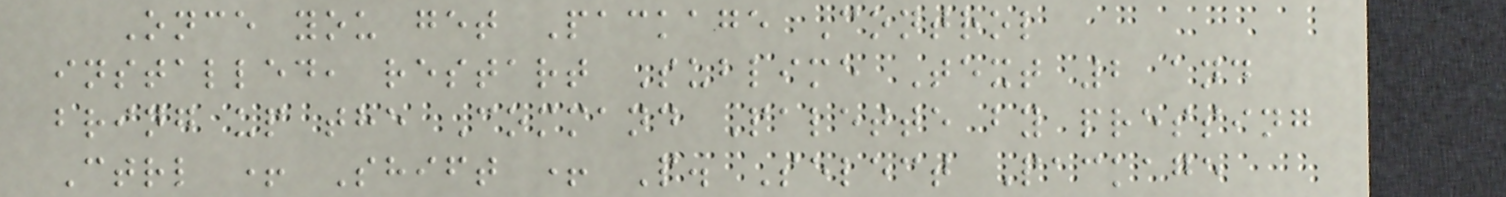Once you get Package Control
installed, restart Sublime Text 2 and
bring up the Command Palette by pressing
Ctrl + Shift + P. Select Package
